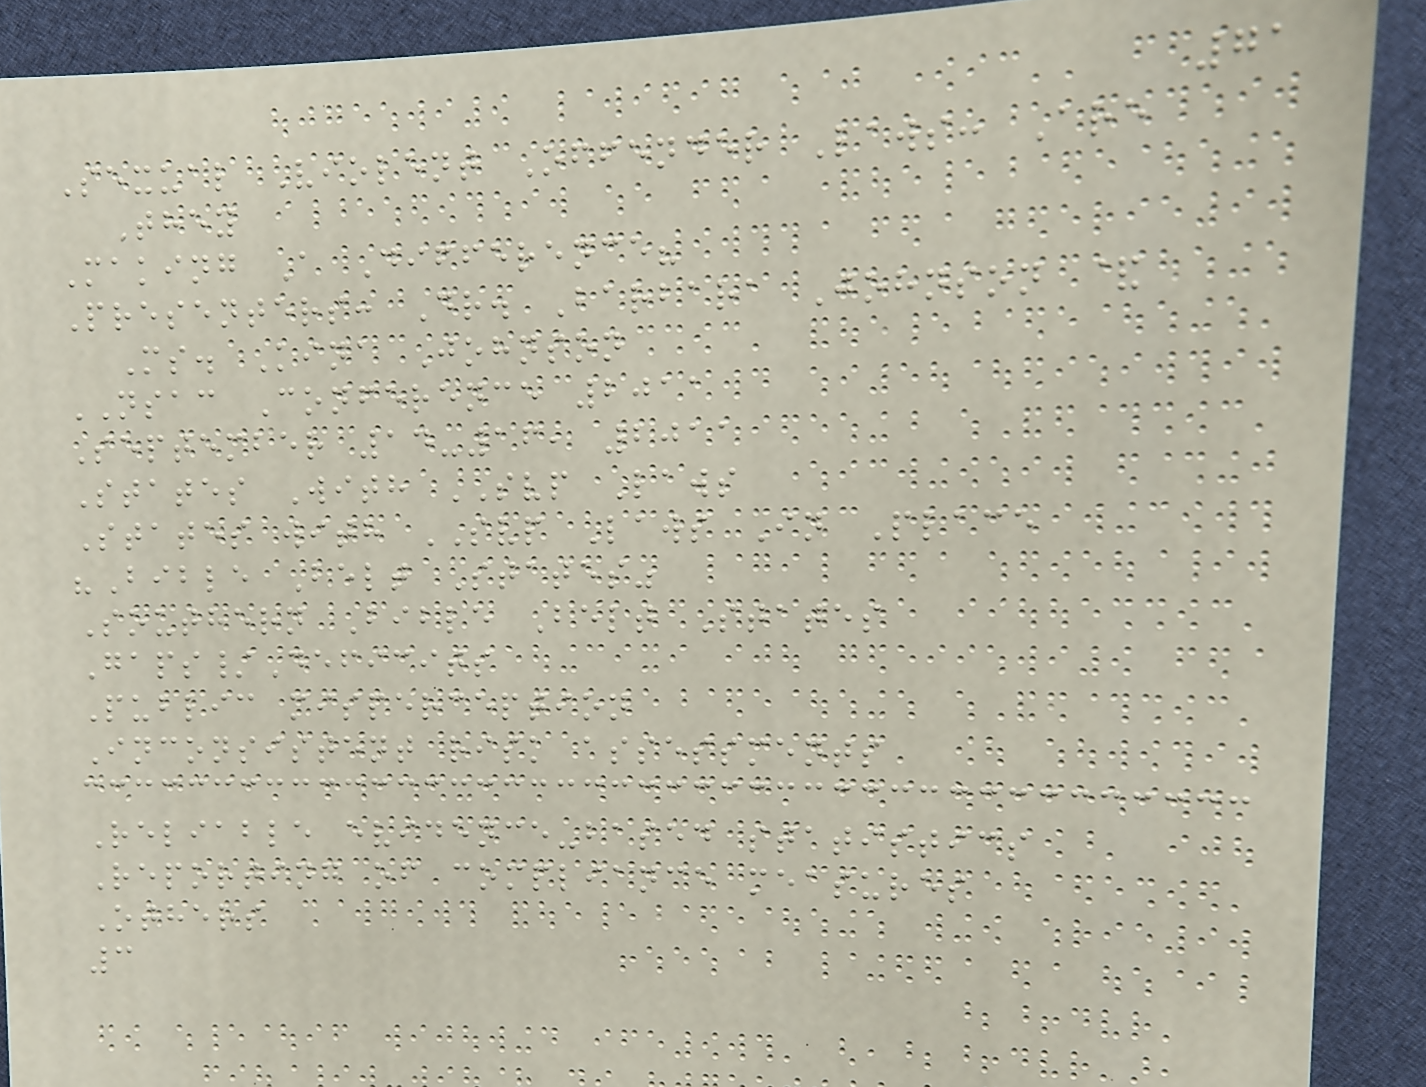71
Sexual Violent Offender Laws: Are
They
Making A Difference?
Presenters: Dr. Barbara Johnson &
Ms. Kina Johnson
NSAC Conference 2011
September 14-16, 2011
States With SVP Laws
States with SVP Laws In Place
"Bible Belt States"
Southern Bible Belt States
Gaps/Deficits
Public misperception
Inconsistent risk assessments
Reliable evidence-based statistics
Reporting of compliance measures
Others
3
